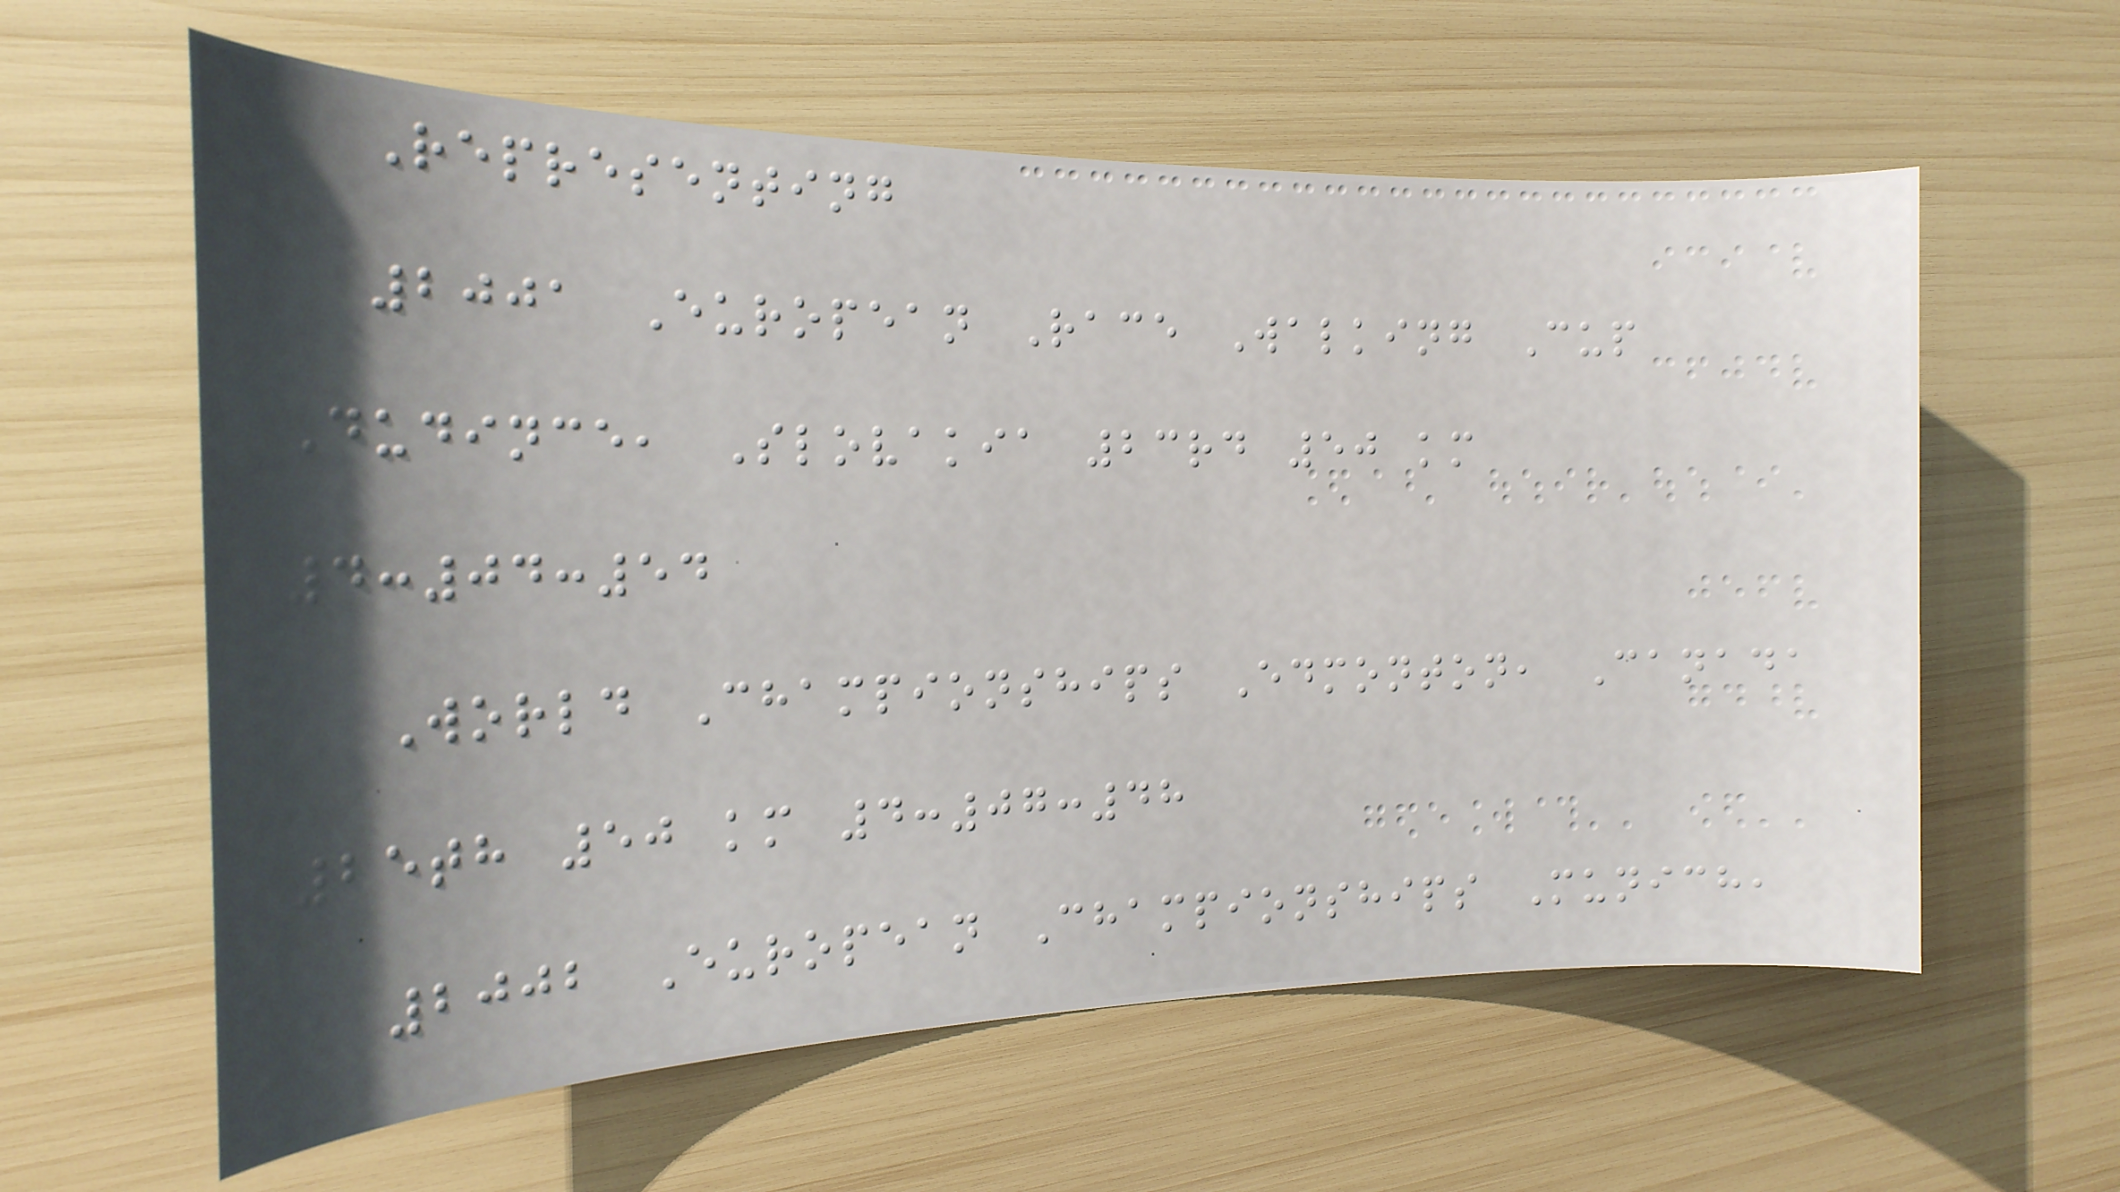Representing
2001 European Race Walking Cup
Dudince, Slovakia 23rd 50 km
4:04:54
World Championships Edmonton, Canada
25th 50 km 4:07:48
2002 European Championships Munich,
